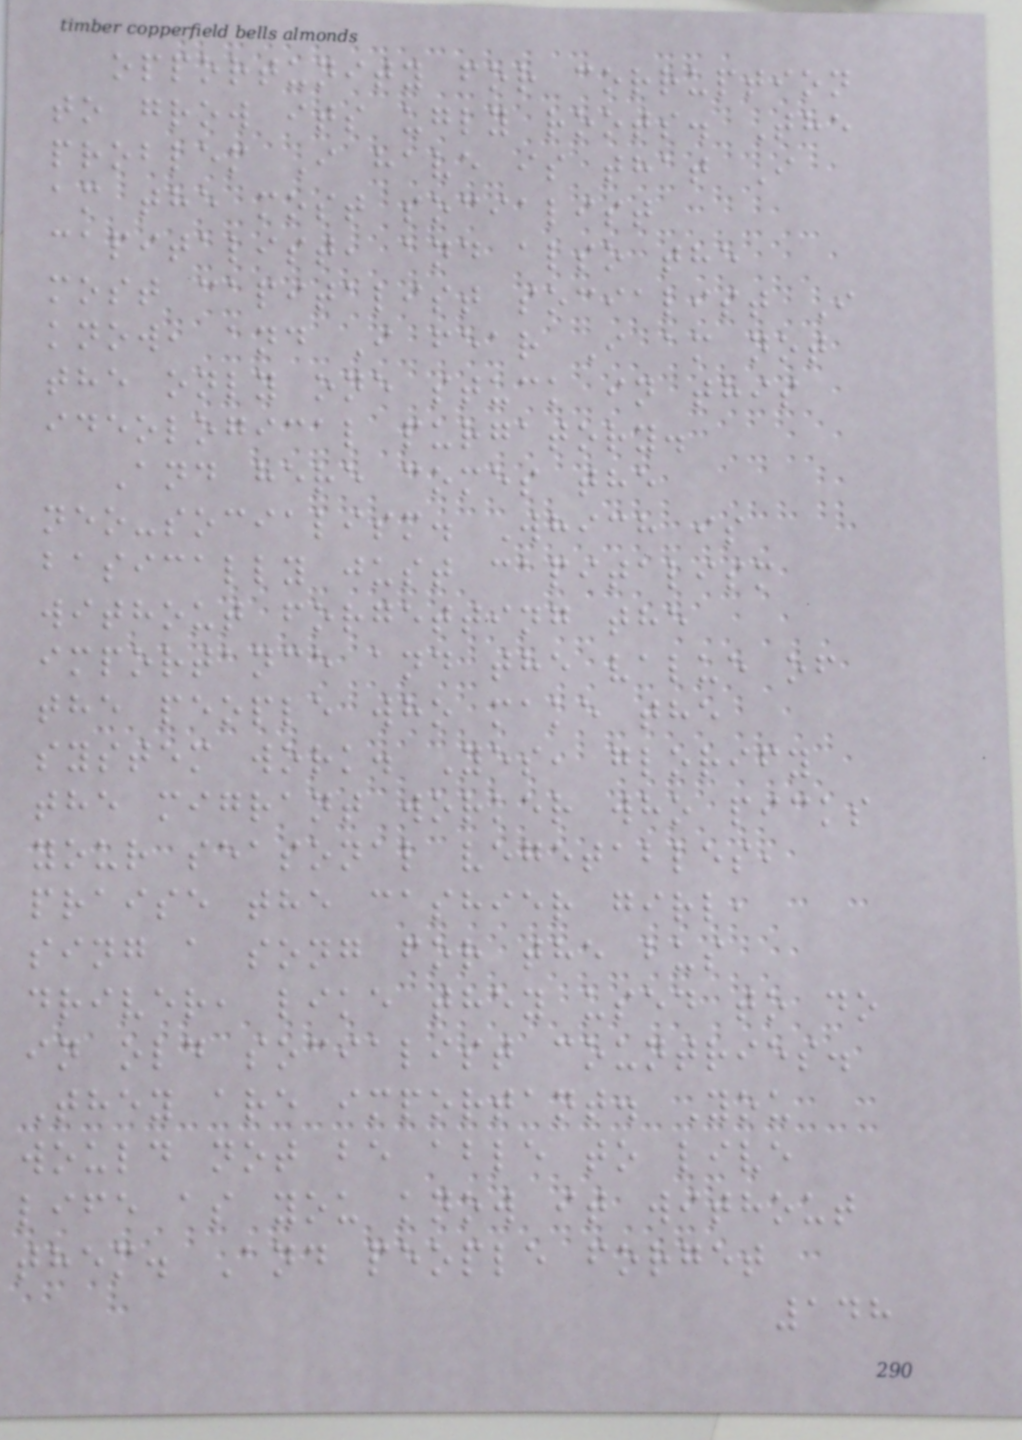opportunity for corruption
to grow its ugly roots. The
problem I have is that I
am the most socialist
capitalist, and also the
most capitalist socialist I
know, and I fear I am not
the only one stuck in this
ideological purgatory.
And here comes the
neo-socialism. Which is
basically just capitalism
without forgetting the
importance and the value of
the people who make the
system work. Yes, glorify
the migrant worker who picks
your seasonal vegetables,
praise the cashier girl,
sing a song for the bus
driver, like they used to do
in old socialist countries.
They are important. You
would not be able to live
life as you know it without
them. And people forget
148
